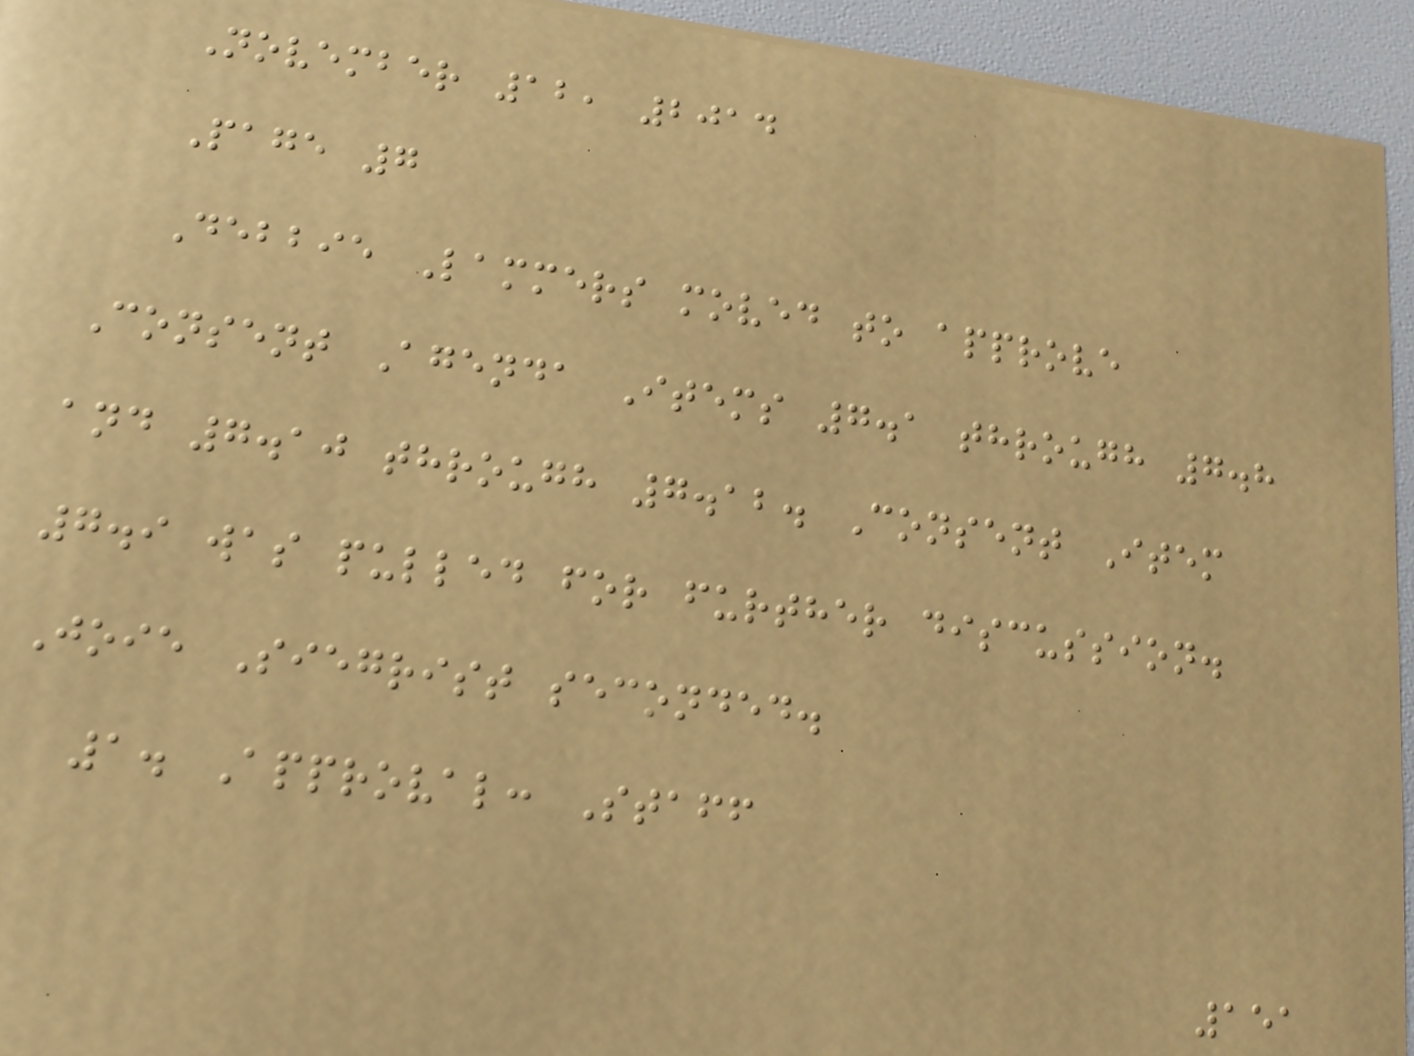November 12, 2014
Page 7
Debbie Lammers moved to approve
Consent Agenda Items 7.1 through 7.8
and 7.10 through 7.12. Consent Item
7.9 was pulled for further discussion.
Joie Siegrist seconded.
1. Approval: Staff
151
